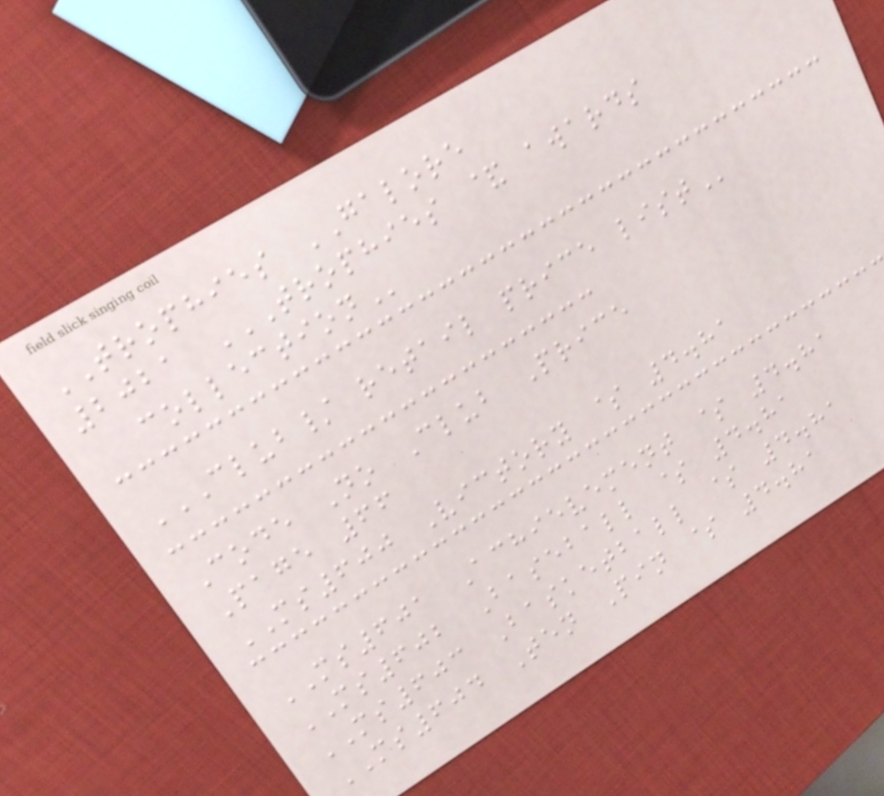TROPHIES GALORE
2021 TROPHIES & AWARDS
COLLECTION
CLUB/ RETAIL PRICE LIST
Code No Club Price
Page 66
MS600 Victory $ 4.81
MS601 Achievement $ 4.81
MS602 Baseball $ 4.81
MS603 Basketball $ 4.81
MS604 Ten Pin $ 4.81
